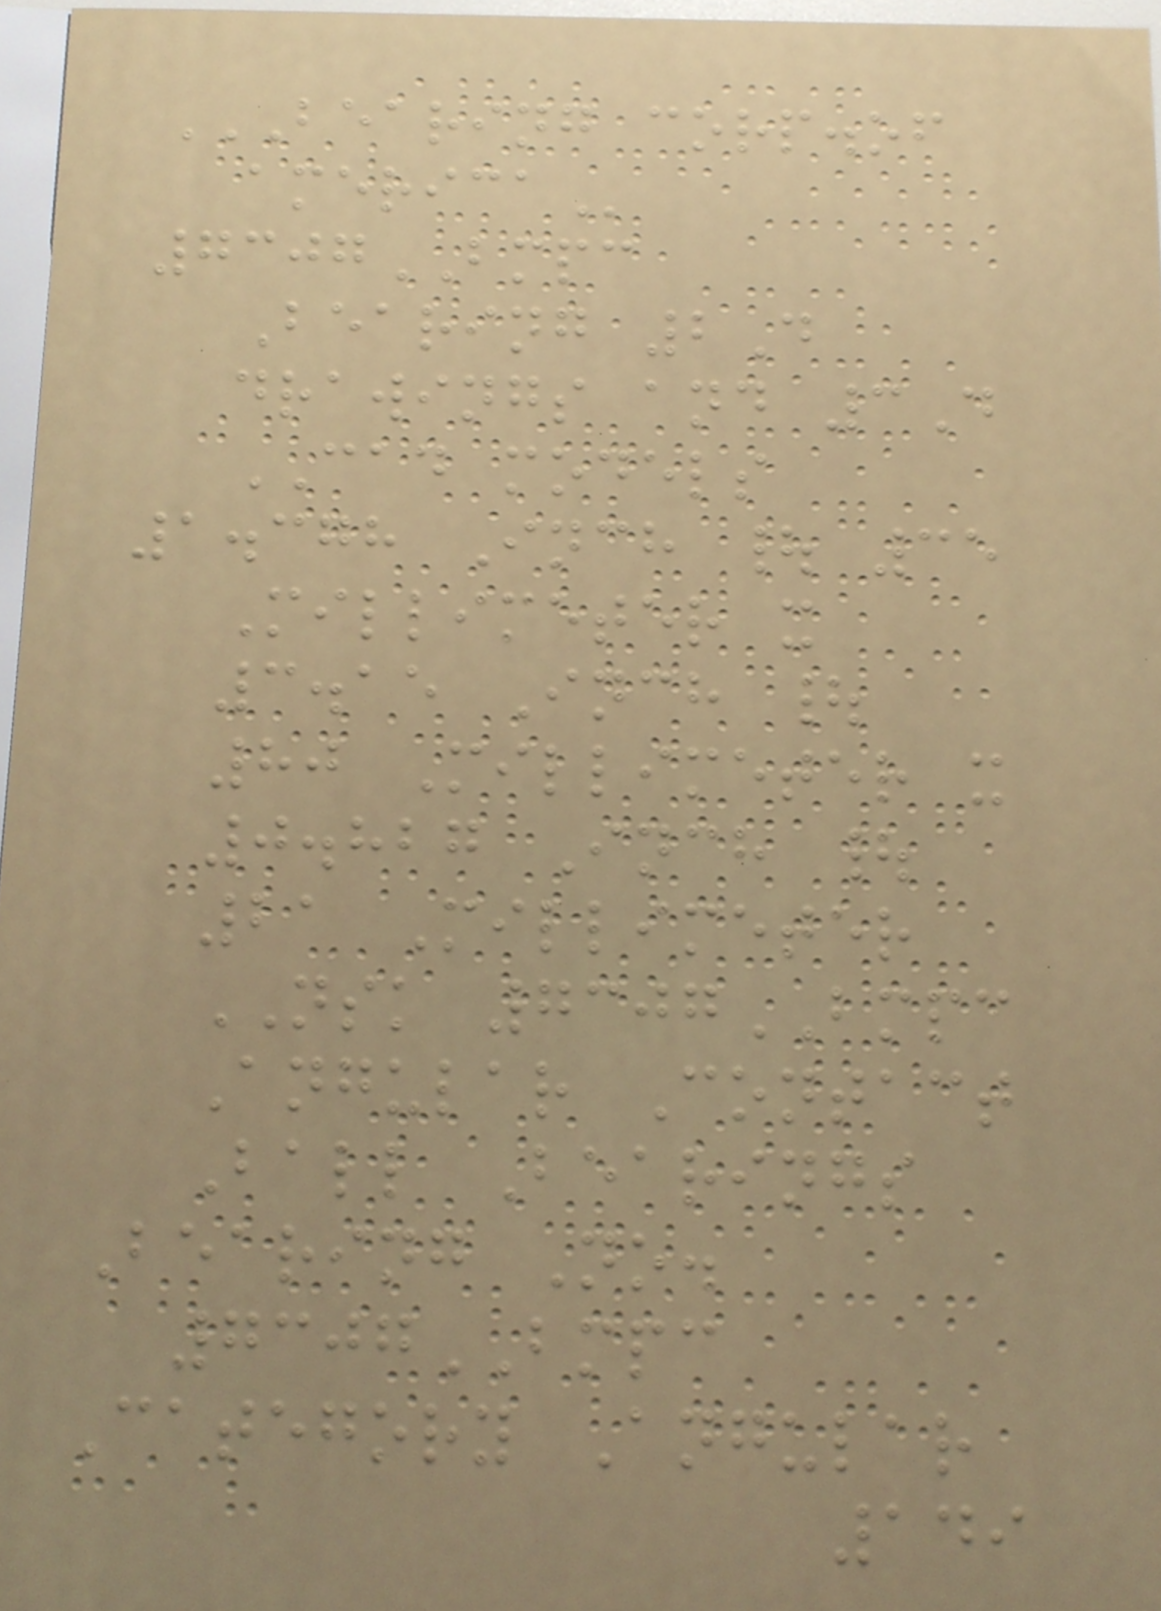BEARING CORP.OF
AMERICA
7307BMPC
Bearing 2D
drawings and 3D
CAD models
1.378 Inch | 35
Millimeter x
3.15 Inch |
80 Millimeter x
0.827 Inch |
21 Millimeter
NSK 7307BMPC
Angular Contact
Ball Bearings
Bearing No.
7307BMPC
Category Angular
149
